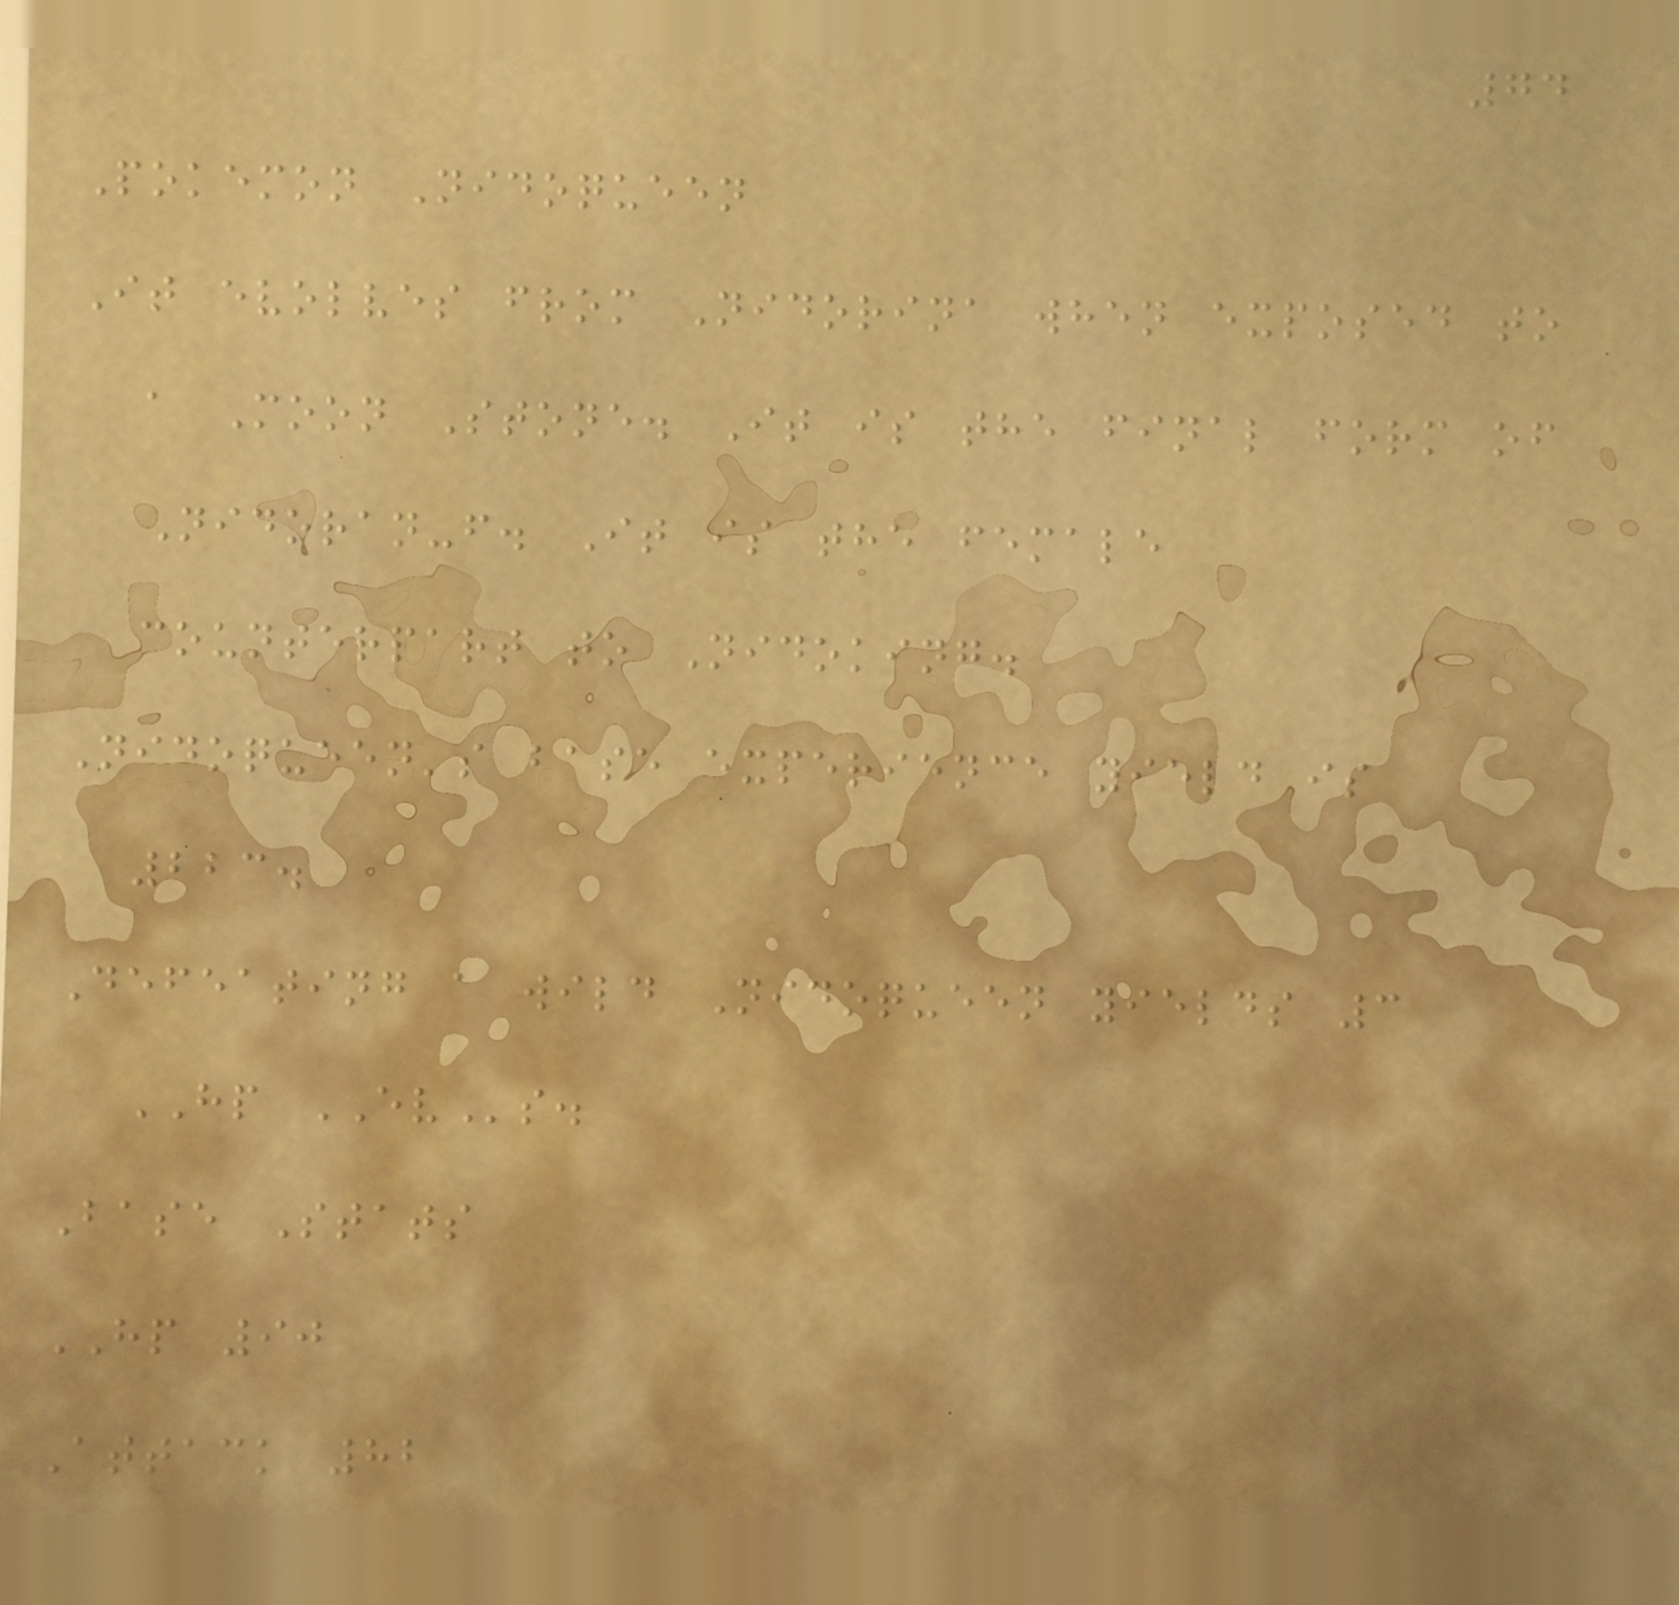74
Pokemon Nidoqueen
It evolves from Nidorina when exposed to
a Moon Stone. It is the final form of
Nidoran-f. It is the female
counterpart to Nidoking.
Nidoqueen's base experience yield is
223.
Defeating a wild Nidoqueen yields 3
HP EVs.
Base Stats
HP 90
Attack 82
